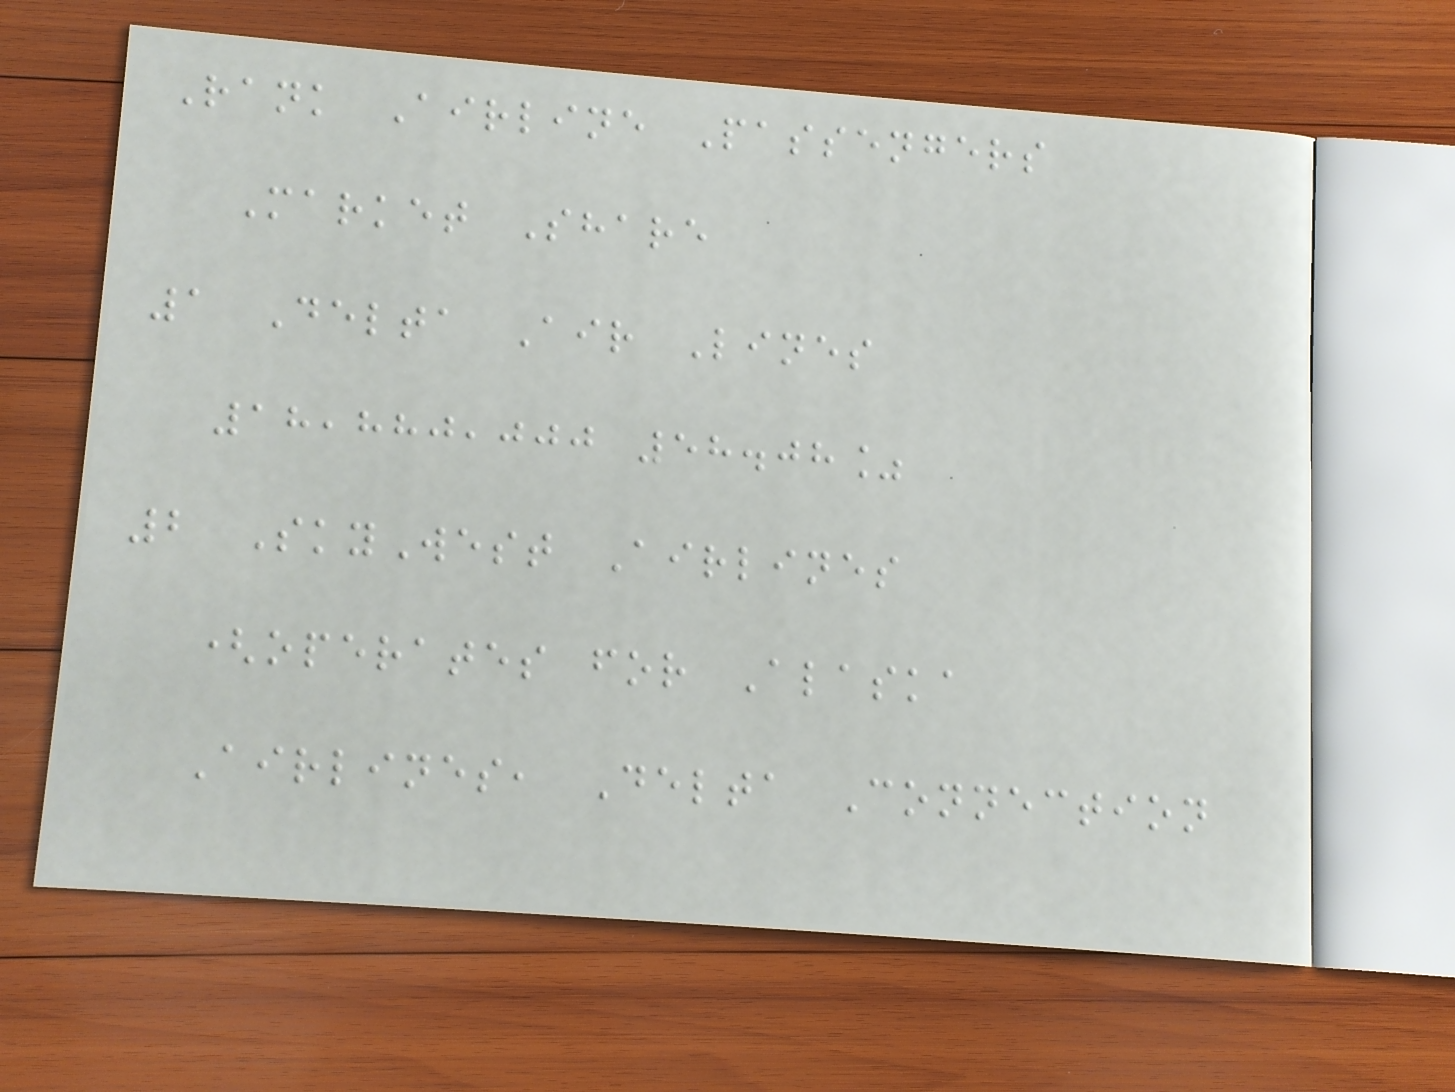Rank Airline Passengers
Market Share
1 Delta Air Lines
18,880,000 58.08%
2 SkyWest Airlines
(operates for Alaska
Airlines, Delta Connection
